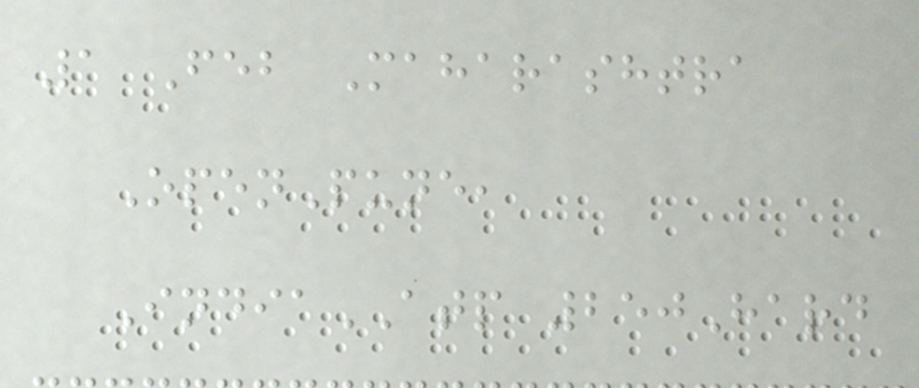1 Feb Maharashtra
OpenPune,
IndiaATP 250Hard
